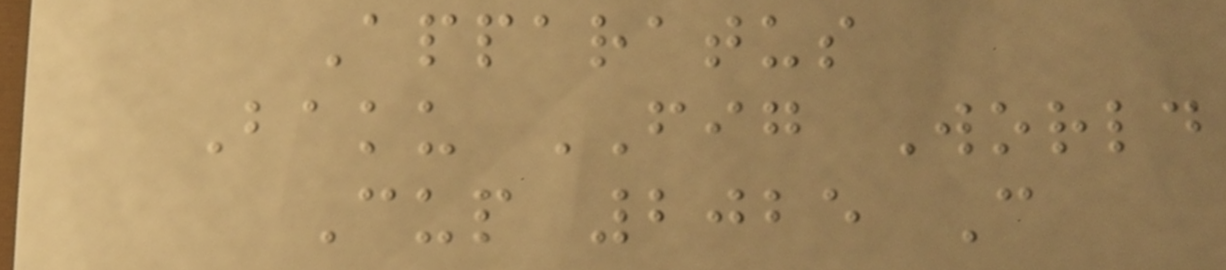Apparatus
Baku FIG World
Cup 2025 C
